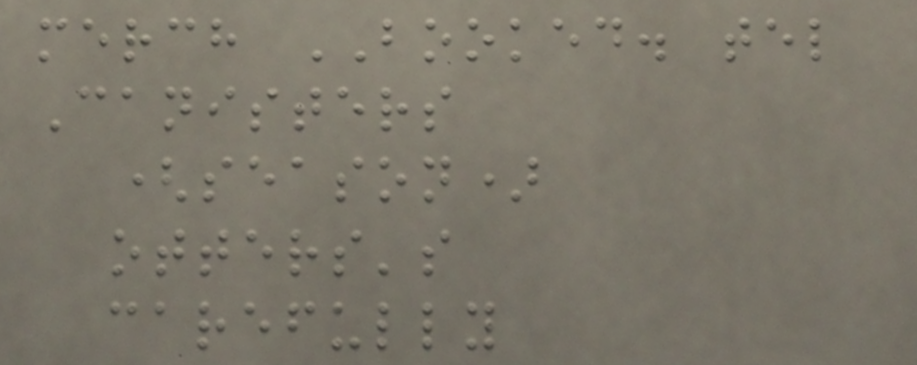merch BOOKED. tel
Canisters
(season)
otters's
carefully
